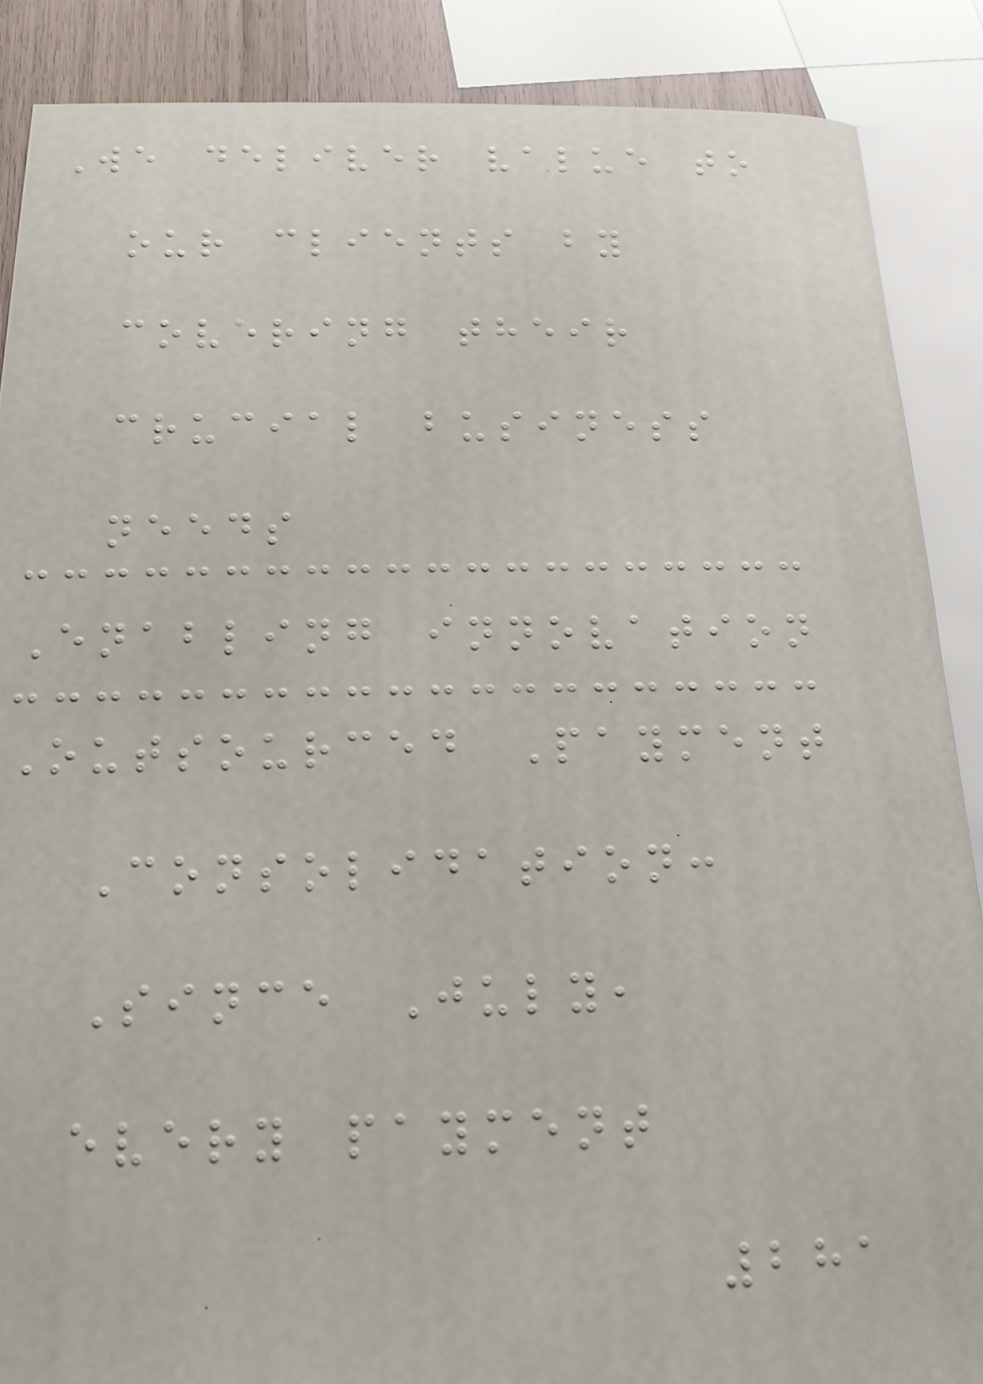We deliver value to
our clients by
covering their
crucial business
needs
Enabling innovation
Outsourced Payment
Consolidation:
Since July,
every payment
281
